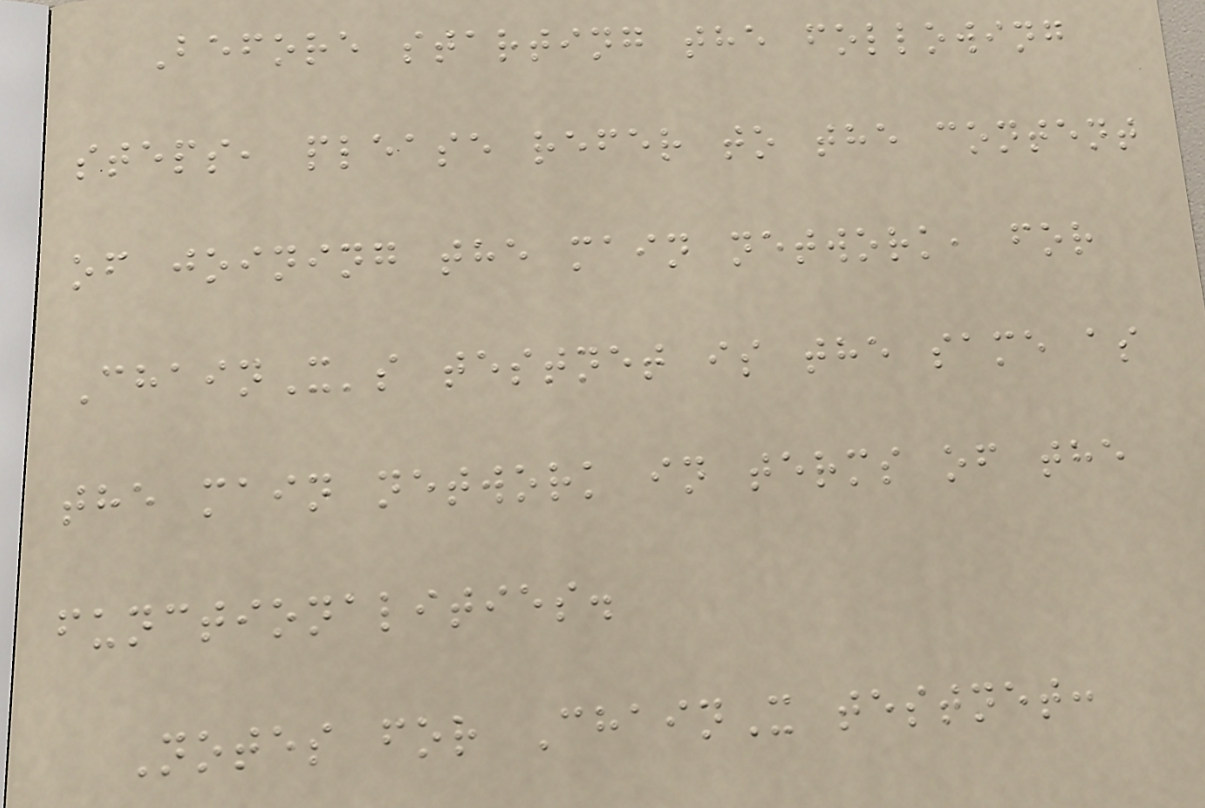Before starting the following
steps, please refer to the content
of joining the main network, for
ChainX's testnet is the same as
the main network in terms of the
functionalities.
Notes for ChainX testnet:
